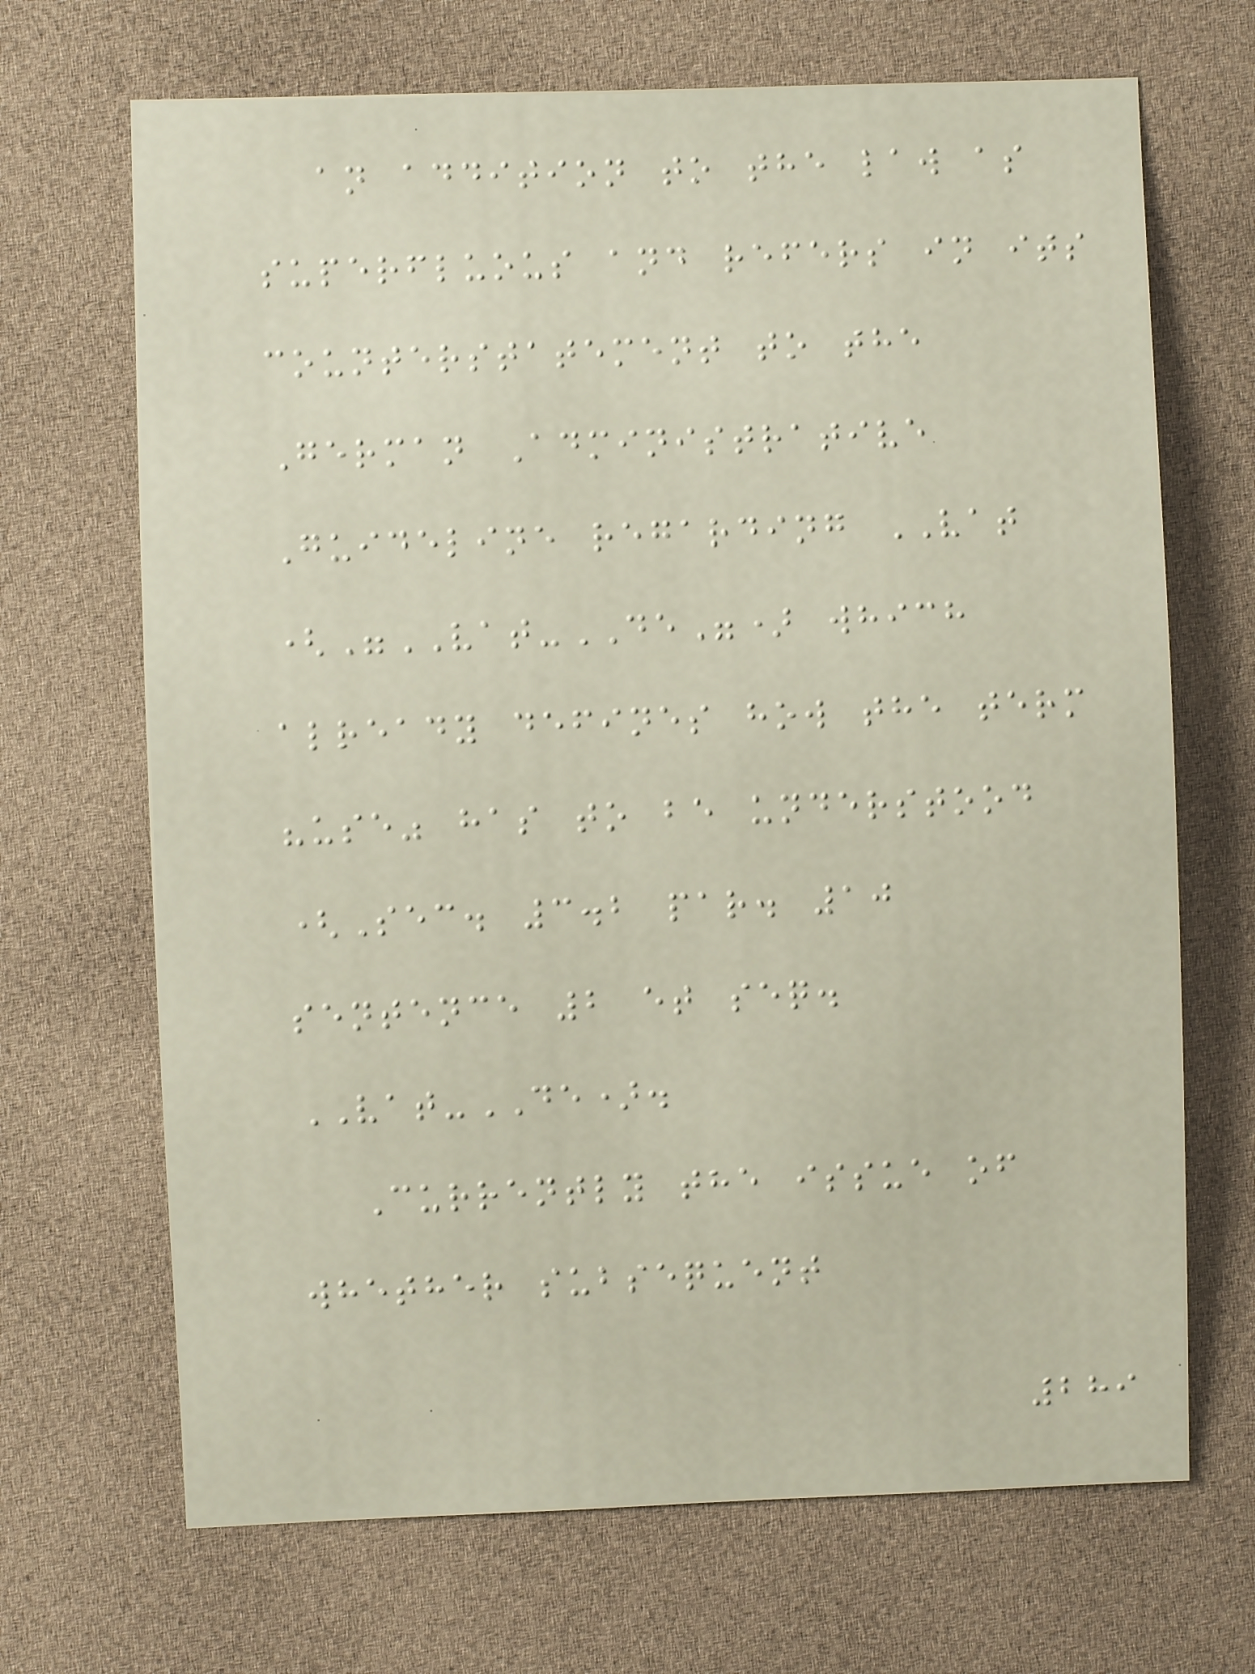an addition to the law as
superfluous and refers in its
counterstatement to the
German Administrative
Guideline regarding VAT
("VAT-DE") which
already defines how the term
"use" has to be understood
(Sec. 3.2 par. 10
sentence 2 et seq.
VAT-DE).
Currently the issue of
whether subsequent
289
